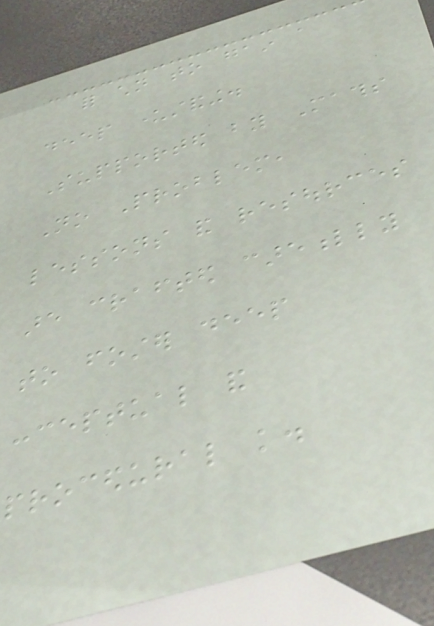for children to gain a
deep understanding.
Supported by Maths
No Problem,
lessons and resources
are crafted carefully
to foster deep
conceptual and
procedural knowledge.
